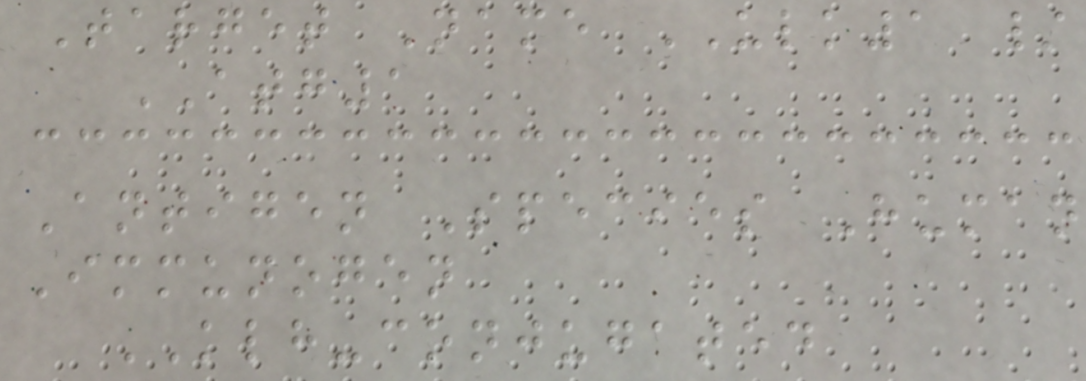Target Name ULK1 /
ATG1
Antigen Species Human
Immunogen
KLH-conjugated
